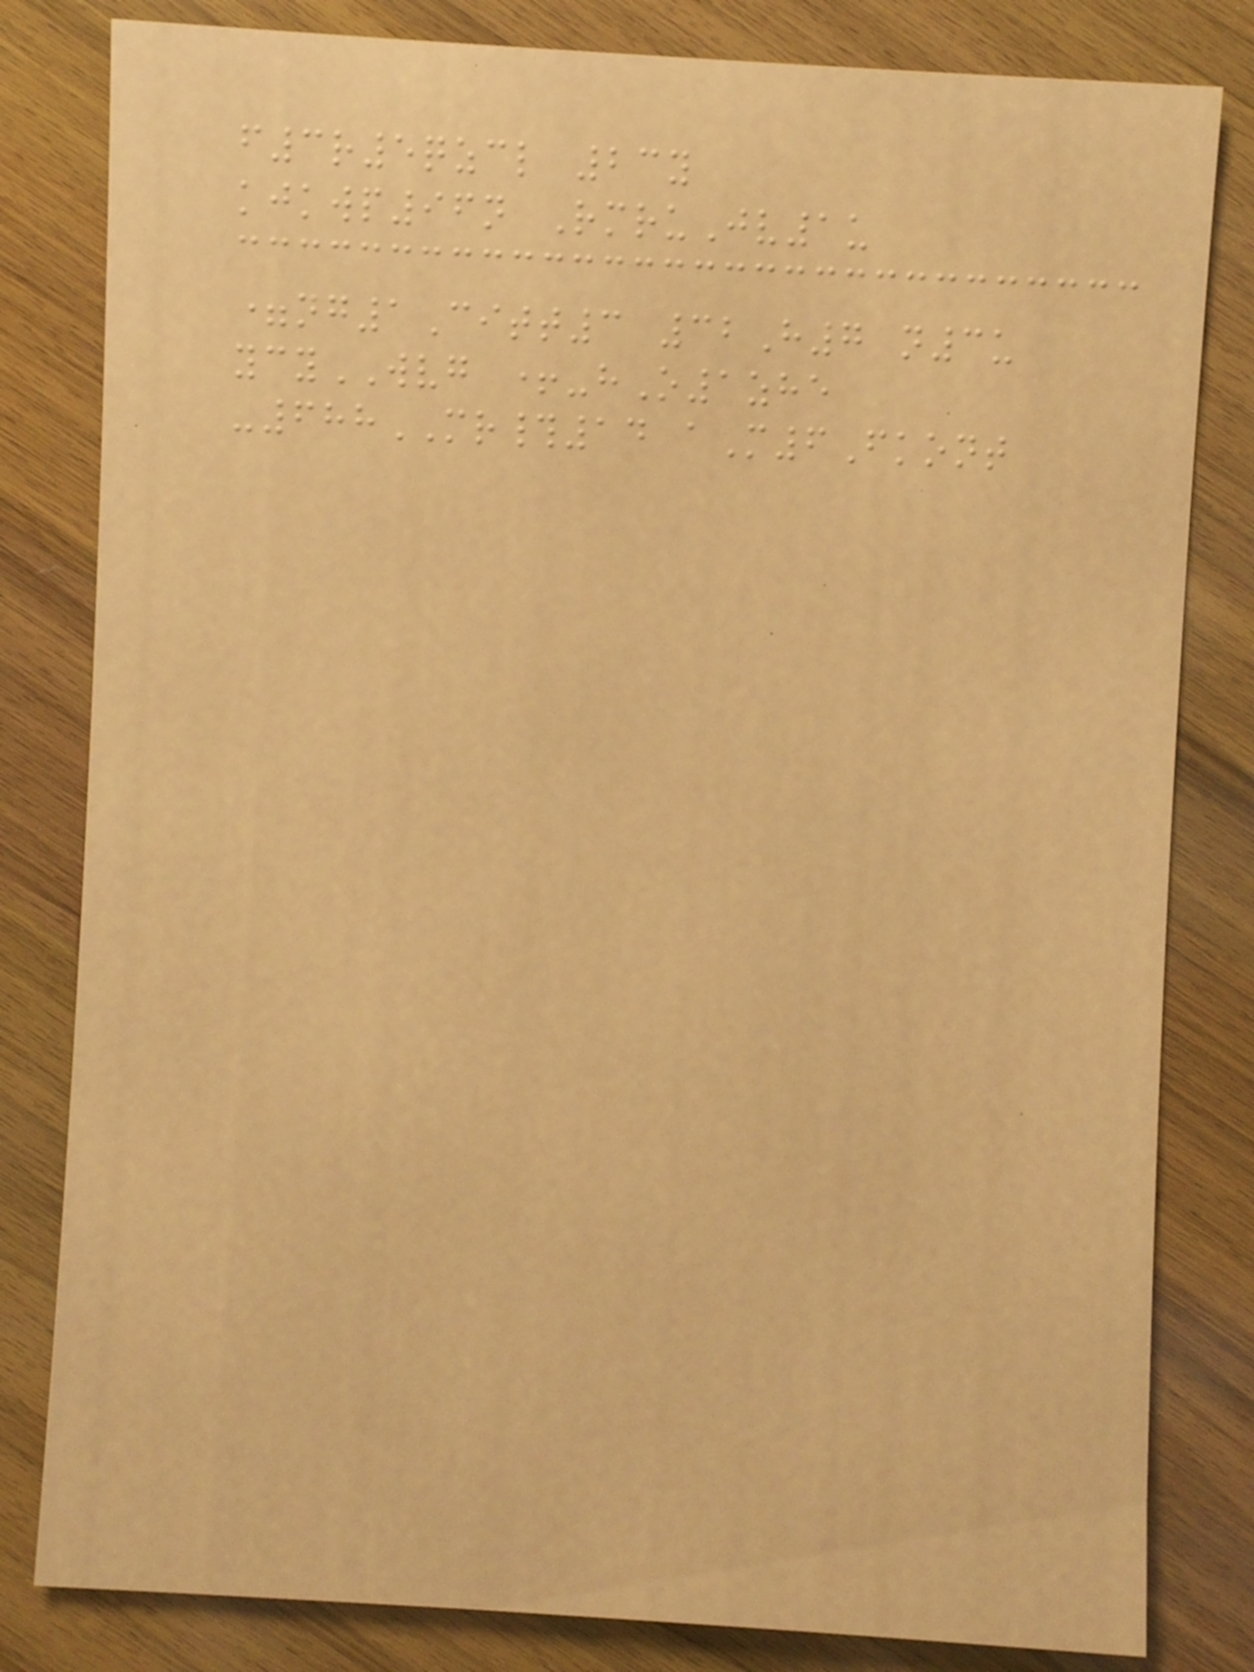f3r5qzcl 23y
kjkwp96n RmruJv1u
=ng1Citt3 32H7 n3u
ycyWVG +-hO1zhe
-688MR#14 aM6Fkont
